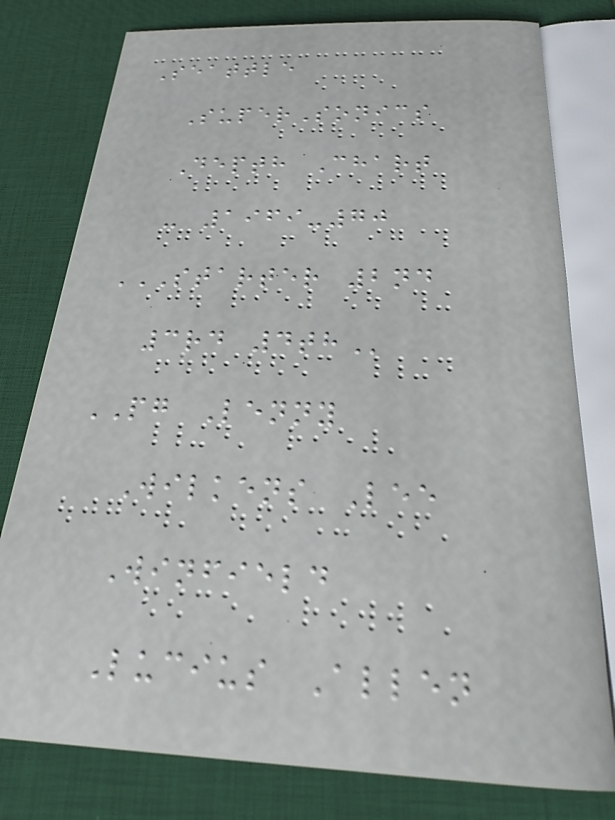Seattle
SuperSonics
Depth Chart
- 1969-70
STARTER 2ND
3RD 4TH
PG Lenny
Wilkens Lee
Winfield
Lucius Allen
